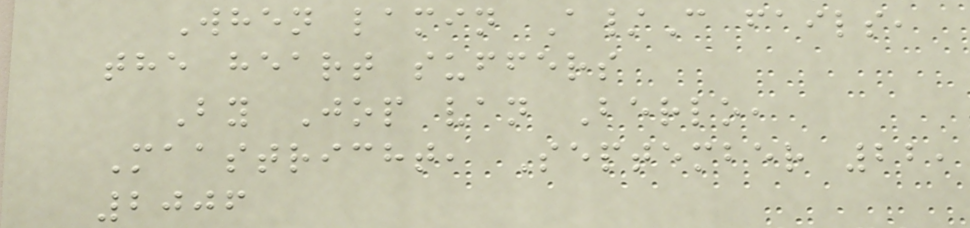When lamin A/C fails,
the heart suffers
By Jop van Berlo,
Maastricht, September 22,
2006
